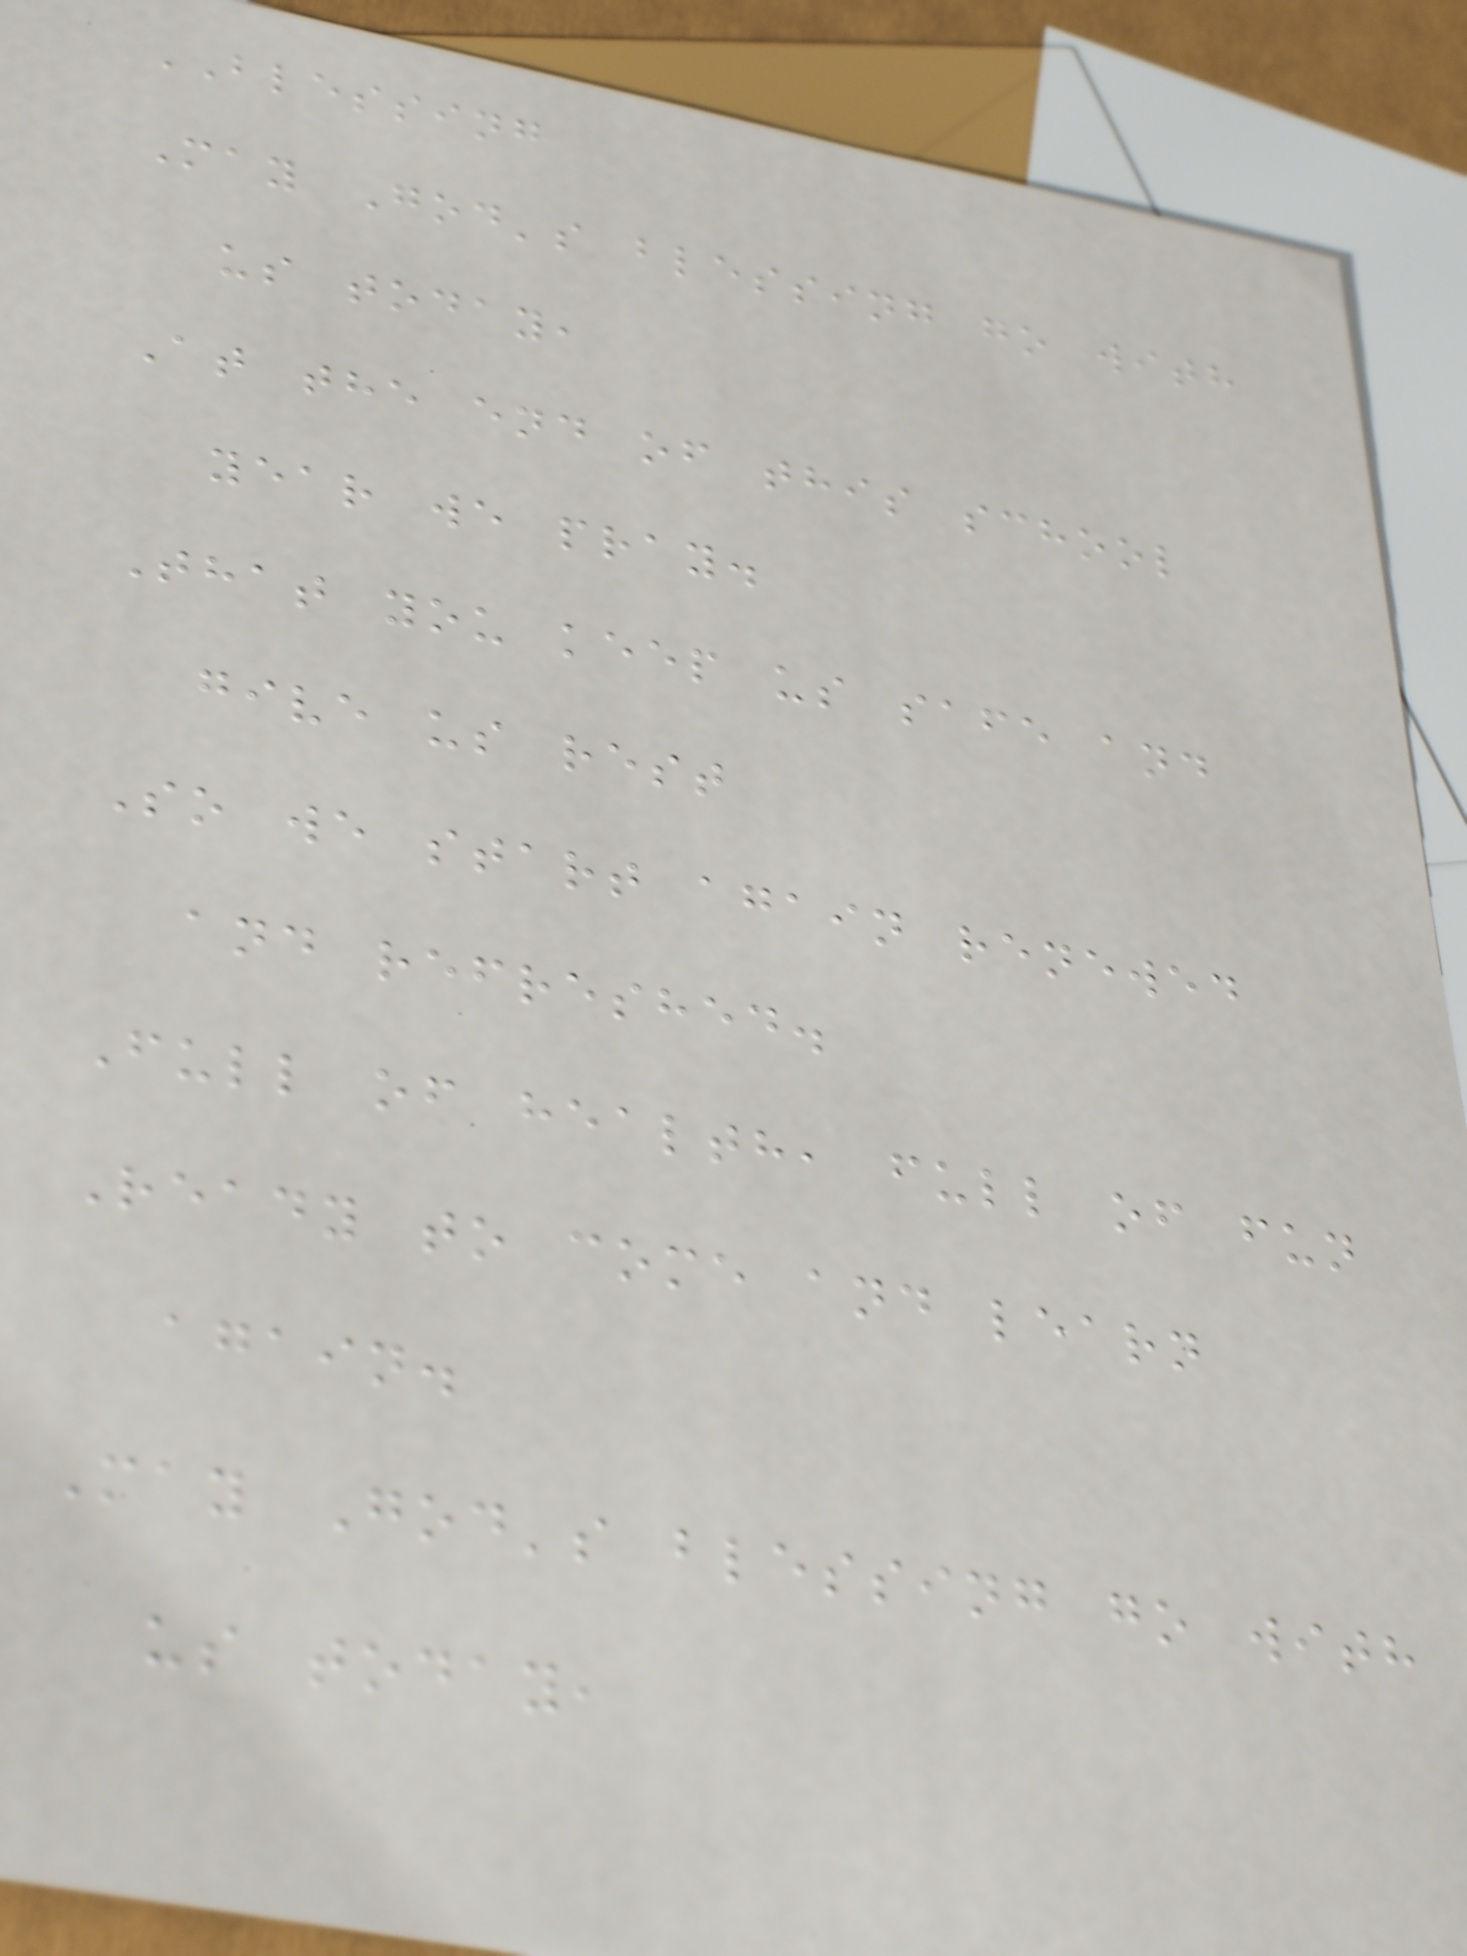BLESSING
May God's blessing go with
us today,
At the end of this school
year we pray.
That you keep us safe and
give us rest
So we start again renewed
and refreshed.
Full of health, full of fun
Ready to come and learn
again.
May God's blessing go with
us today,
